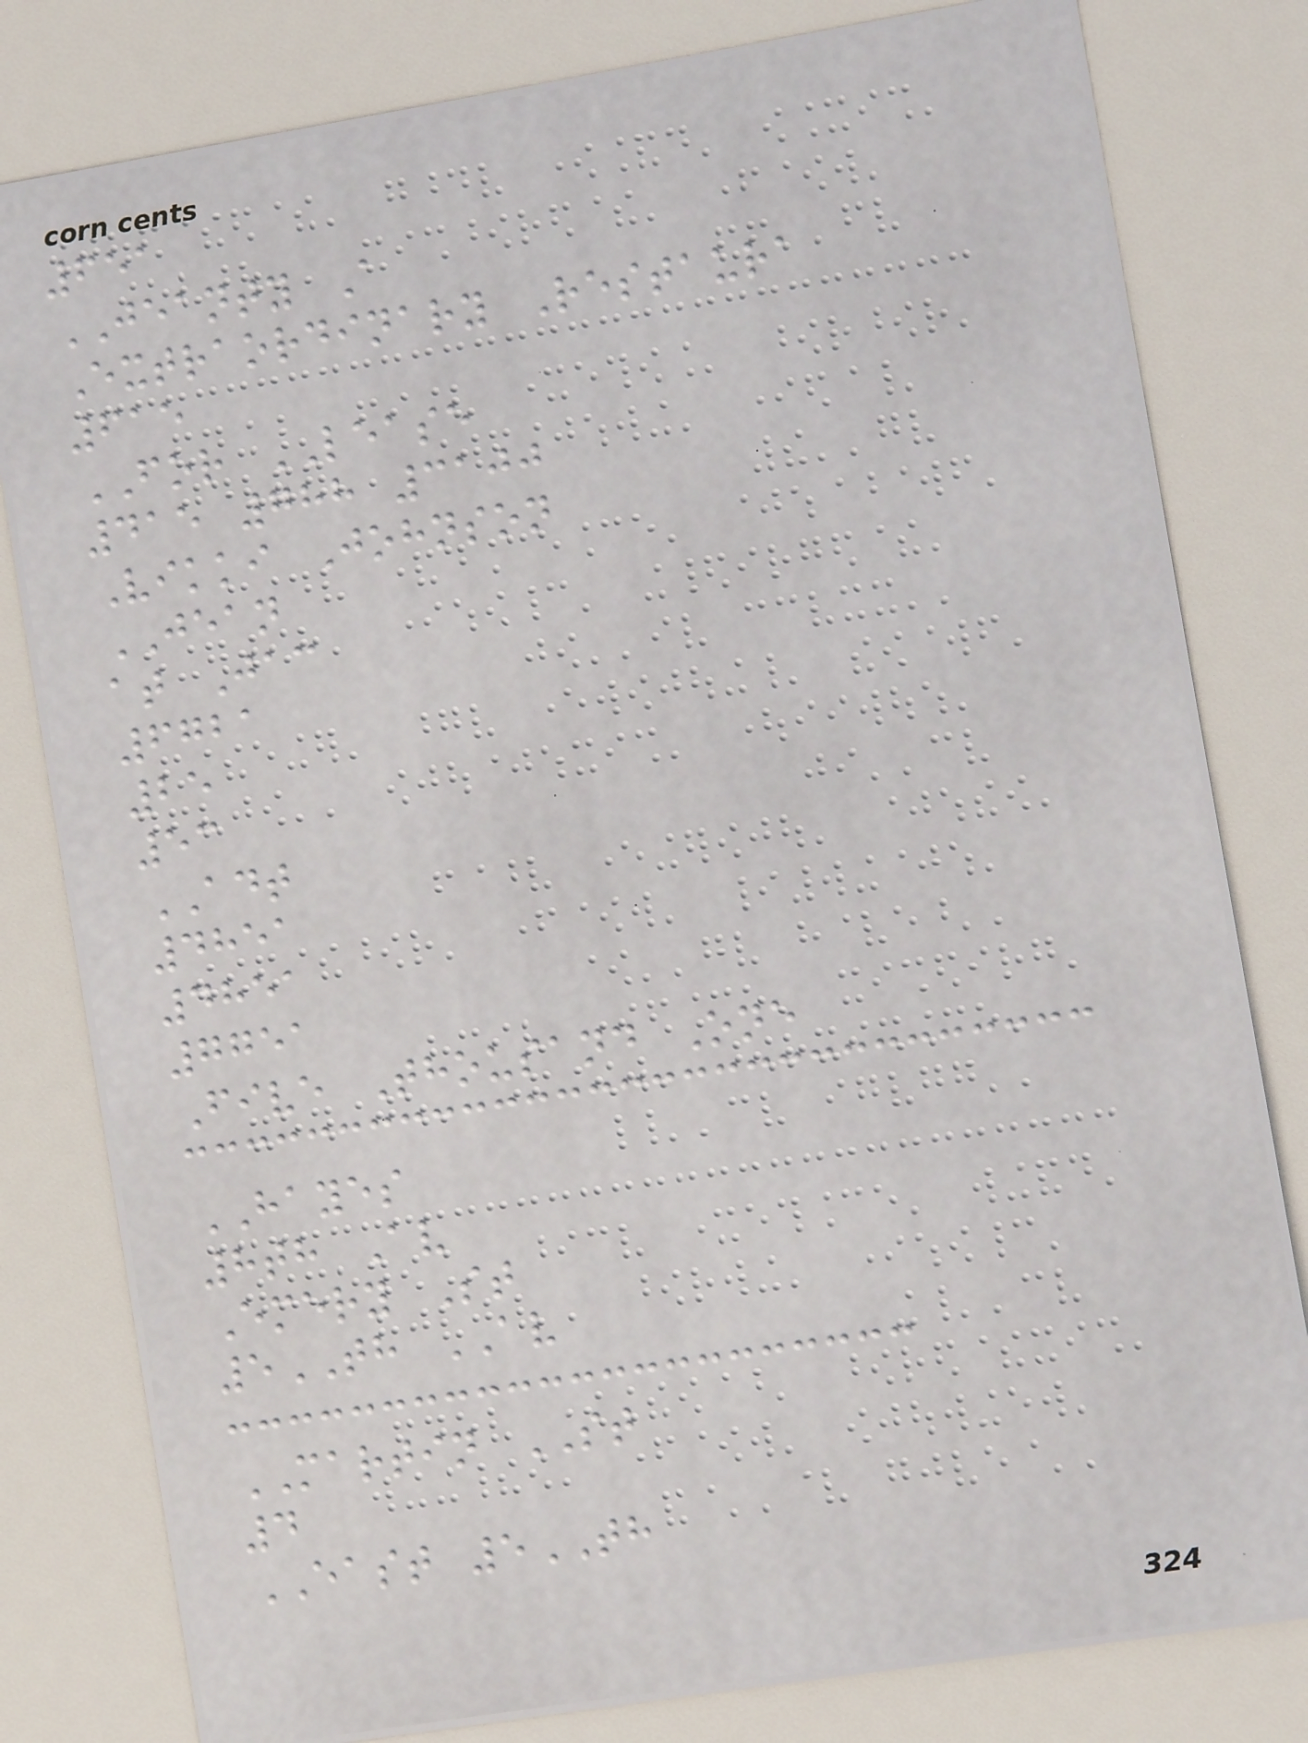651
JEANTY A
Extraordinary Restaura
615
FOR LEASE
415 788 3100
Vikki Johnson
JEAN
at Jac
6721
25
53
ADT
4851
4851
7751
Five Thousand One
HAYES
8th Av
Emery St
5TH AV
MARTIN ST
4
EAST 5TH
